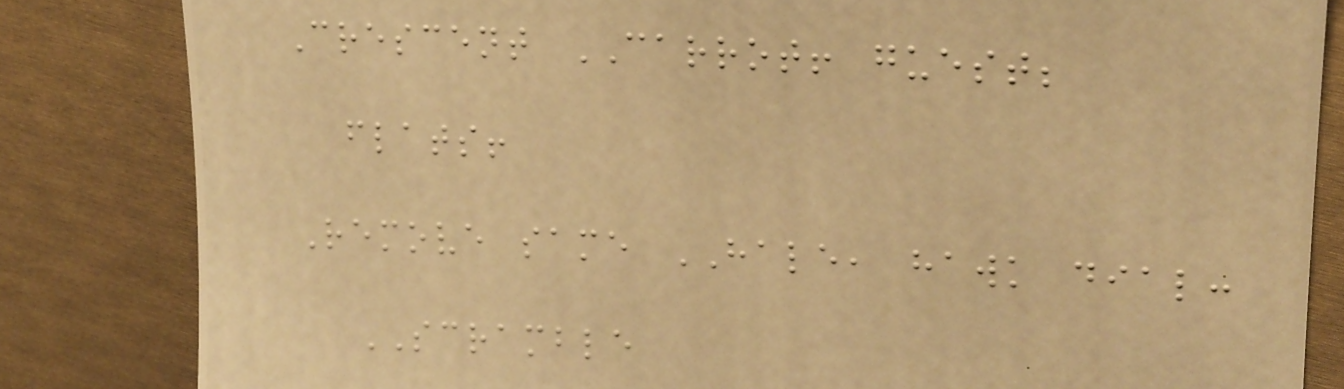Crescent CARROT! guest;
flats!
Remove same HALE, hawk dial:
SCRAMBLE
